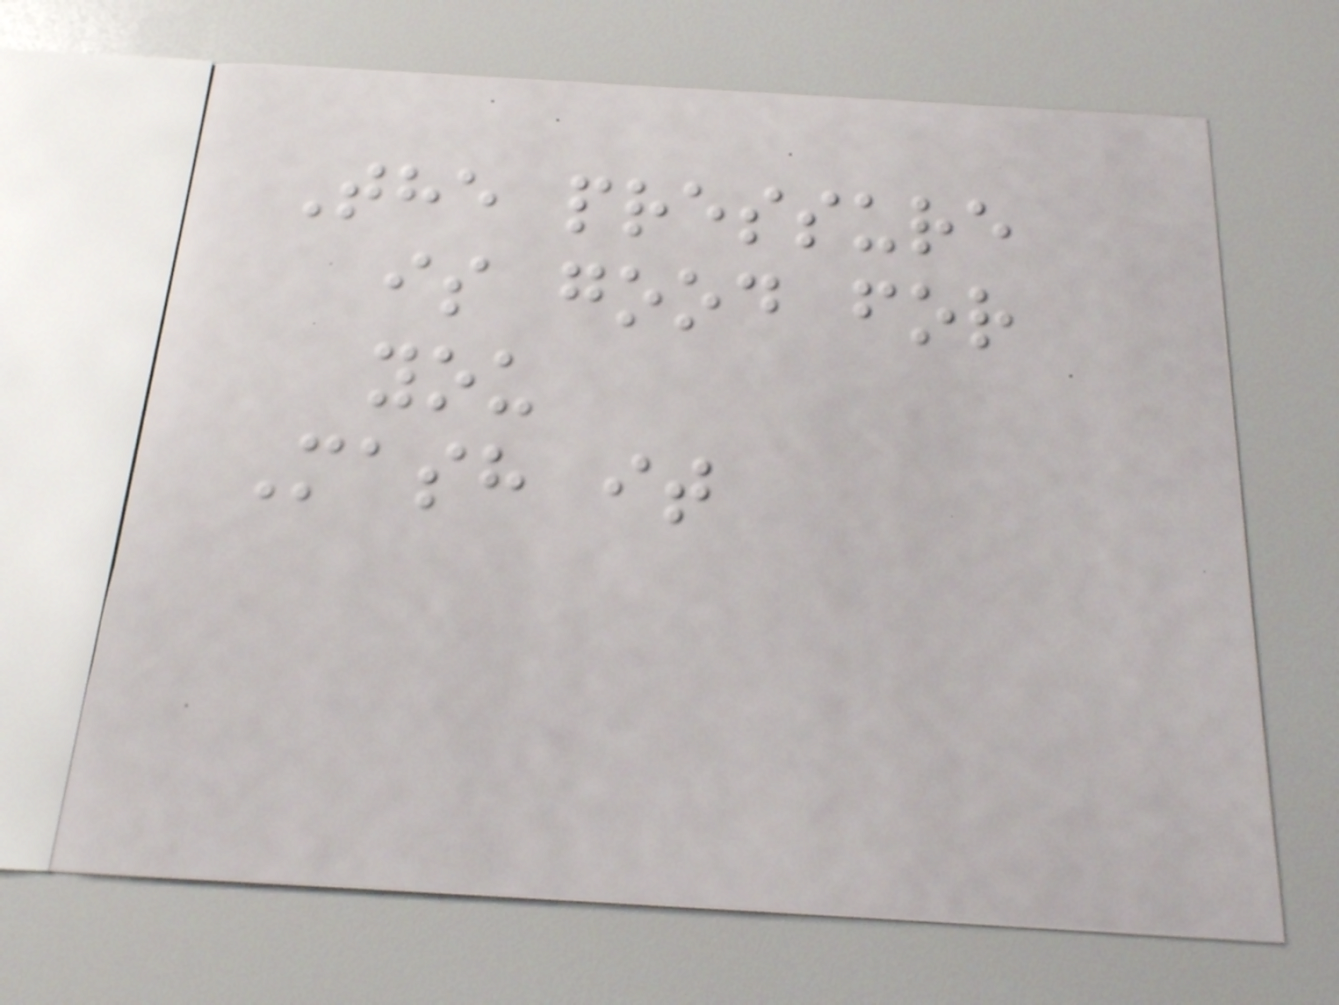The pressure
is good for
you
Mash it
